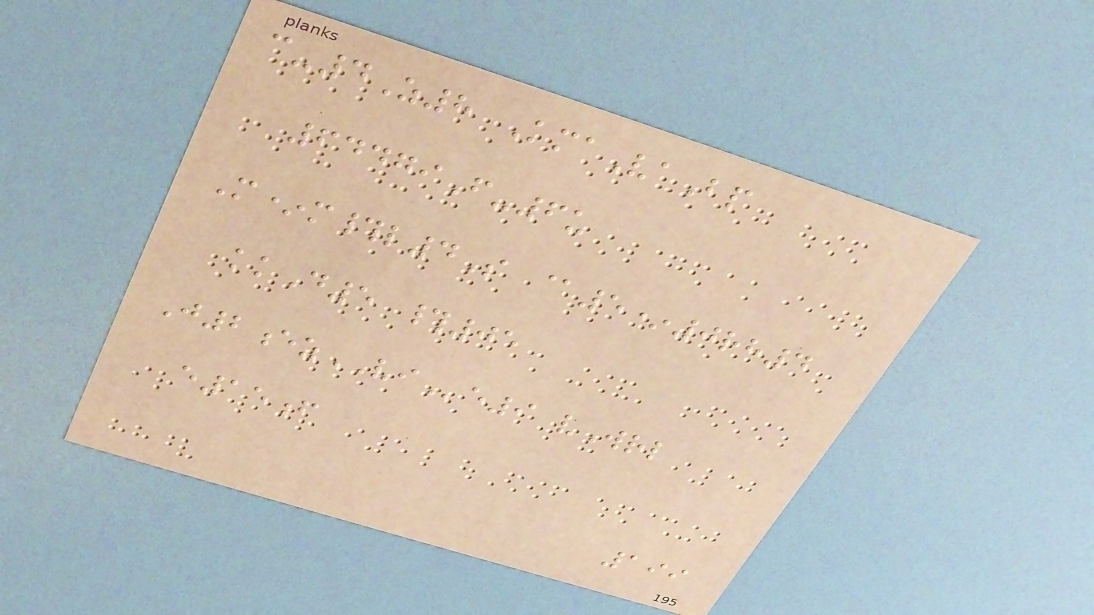c-4Z8 KmaVaBp
64479F-6u
M*m#l4S @5*0rh4
kkD5 #05
J2ezVIe9 vWrl
e15f
199
